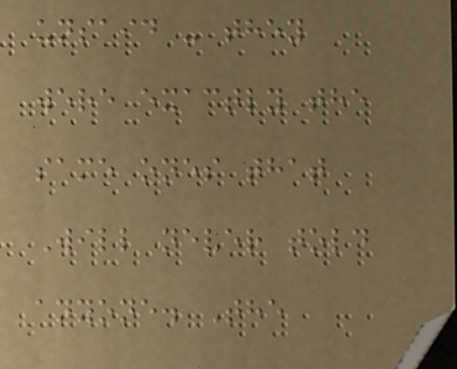unsaid - they
were exactly the
same ones that
Will never told
anyone. The
